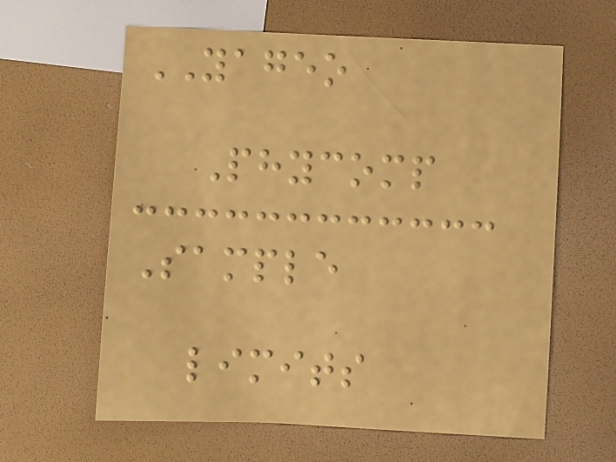YAGEO
Phycomp
Sample
limits
